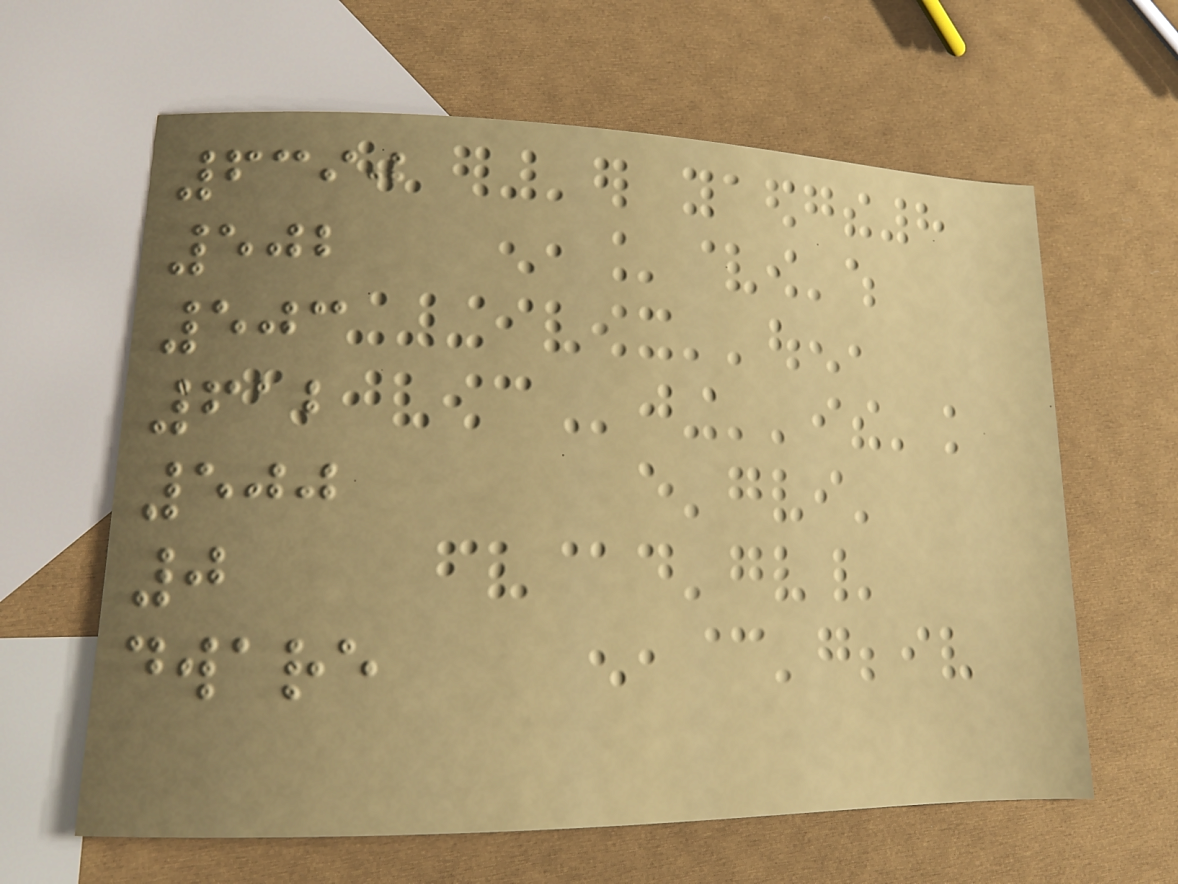6390
502
503
612
500
0
dware
